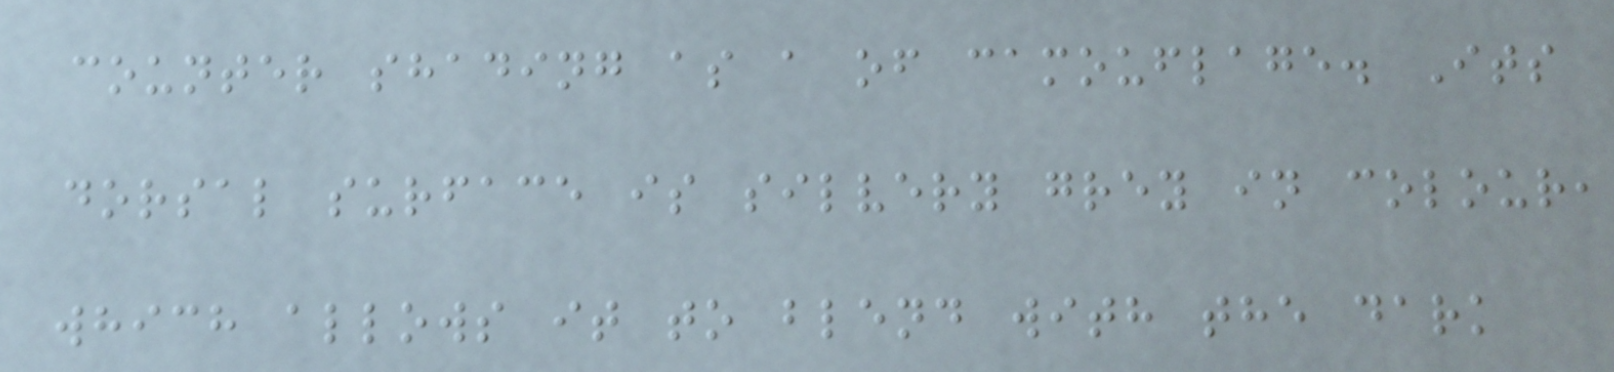counter shading as a of camouflage. Its
dorsal surface is silvery grey in colour,
which allows it to blend with the dark
